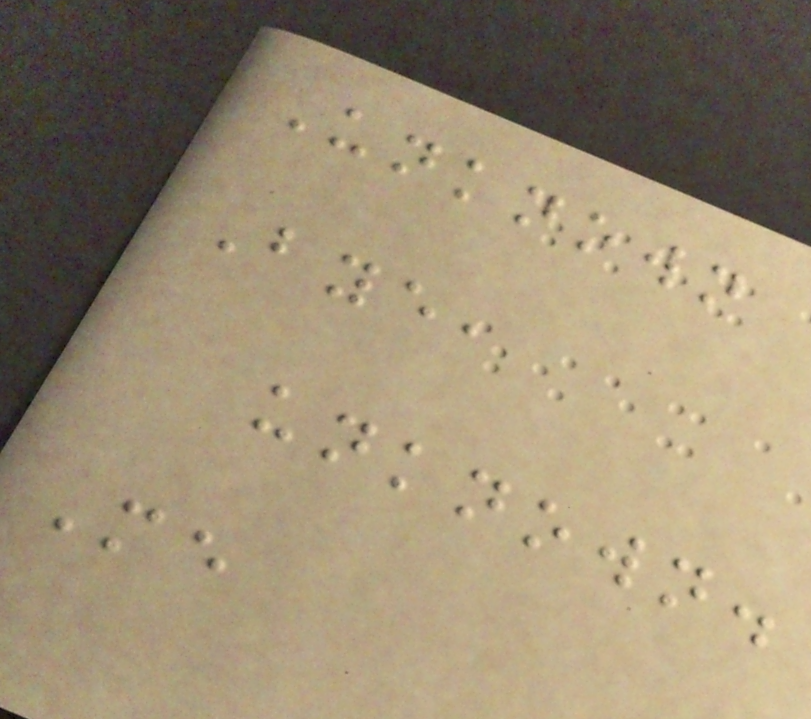Unknown
Bye,
unknown.
Me
